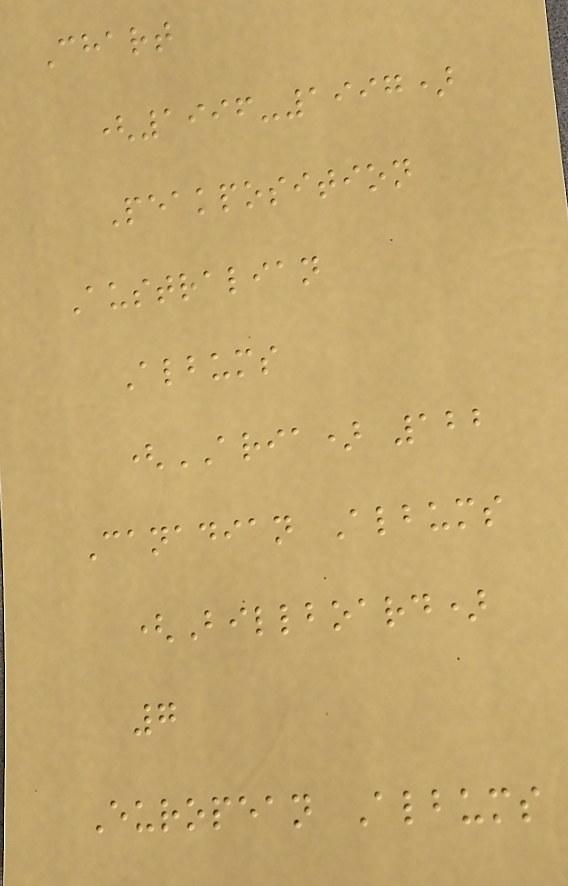Chart
(1996-1997)
Peakposition
Australian
Albums
(ARIA) 122
Canadian Albums
(Billboard)
7
European Albums
